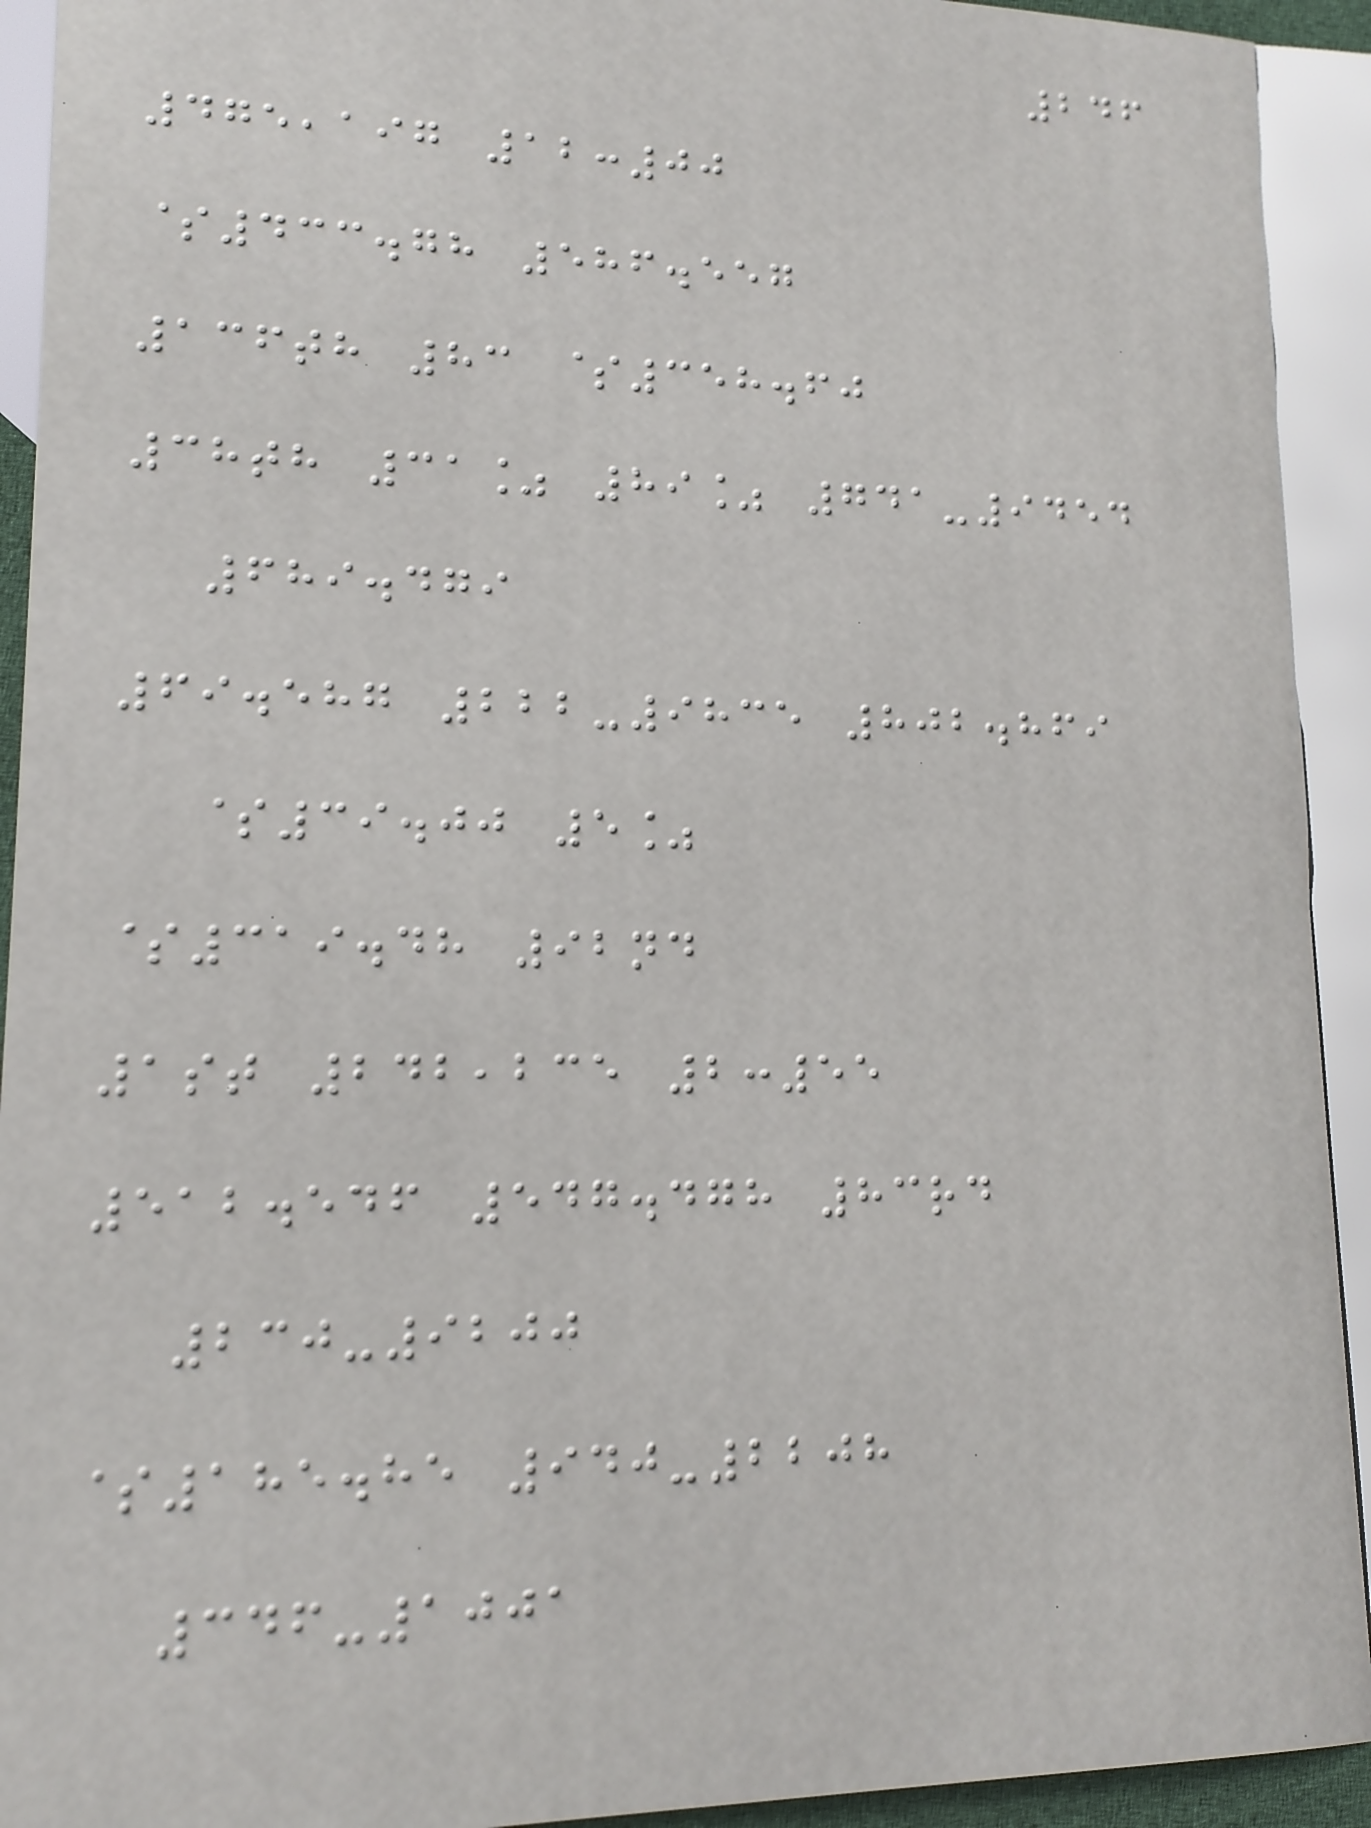246
475,197 12:00
$433.78 586.557
136th 83 $358.60
38th 31% 89% 741-9454
689.479
69.587 222-9835 802.869
$39.00 5%
$319.48 92nd
1st 242,235 2:55
512.546 547.478 83rd
230-9200
$185.85 940-2208
346-1001
